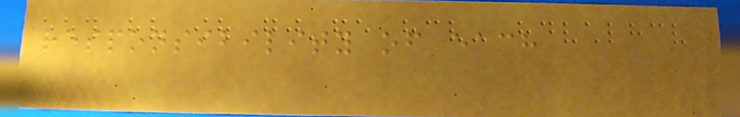responsibility of each
